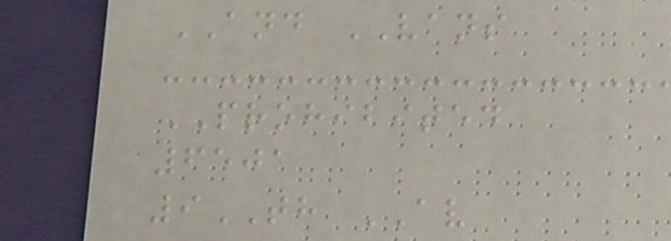AND VANS
PROHIBITED
6501
9TH AV
